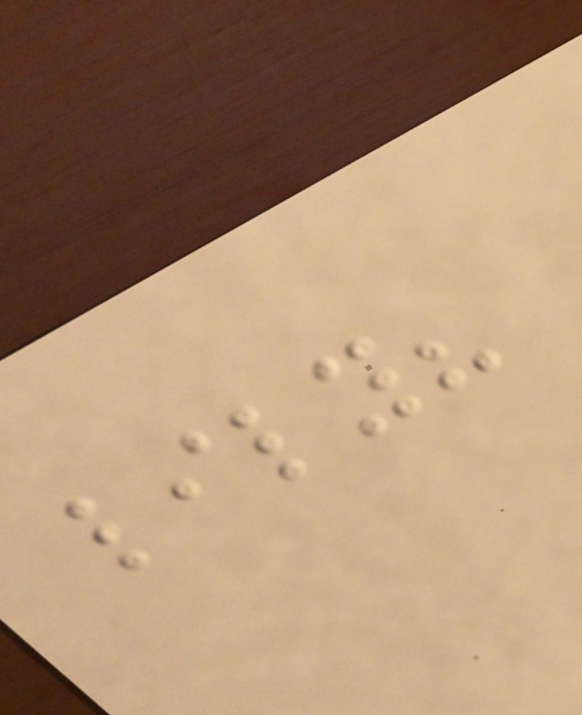lily?
